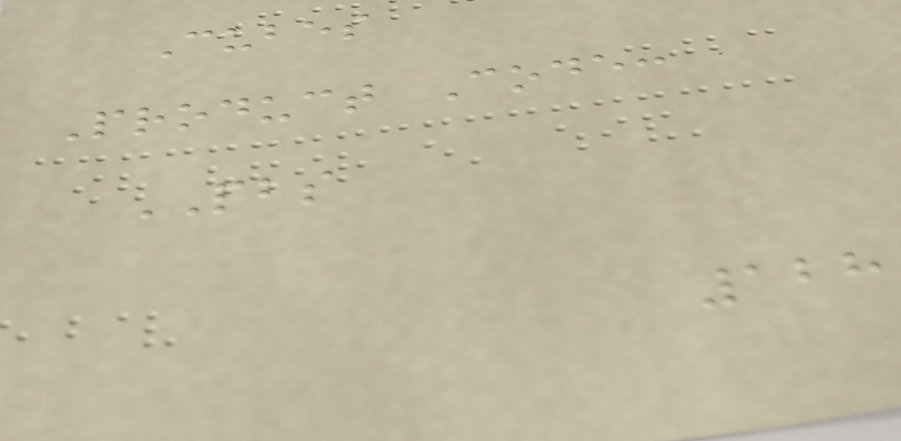Cubes
Product Code:
PBS
128
